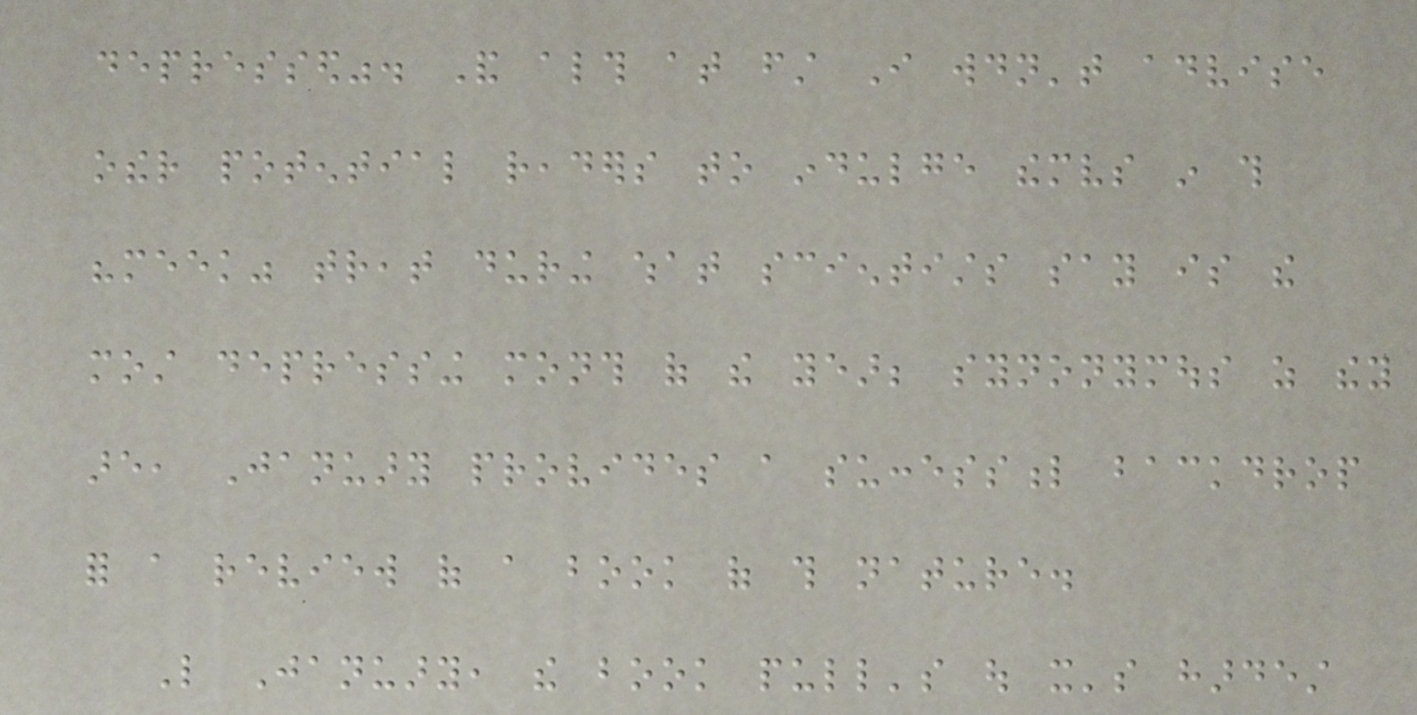depressed". And although at first I wouldn't advise
other potential readers to indulge themselves in this
"meek" treat during what scientists say is the
most depressing month of the year; synonymous as they
are, January provides a successful backdrop
for a review of a book of this nature.
Like January, the book pull's out it's hardest
